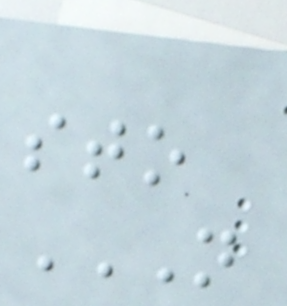sto
N
